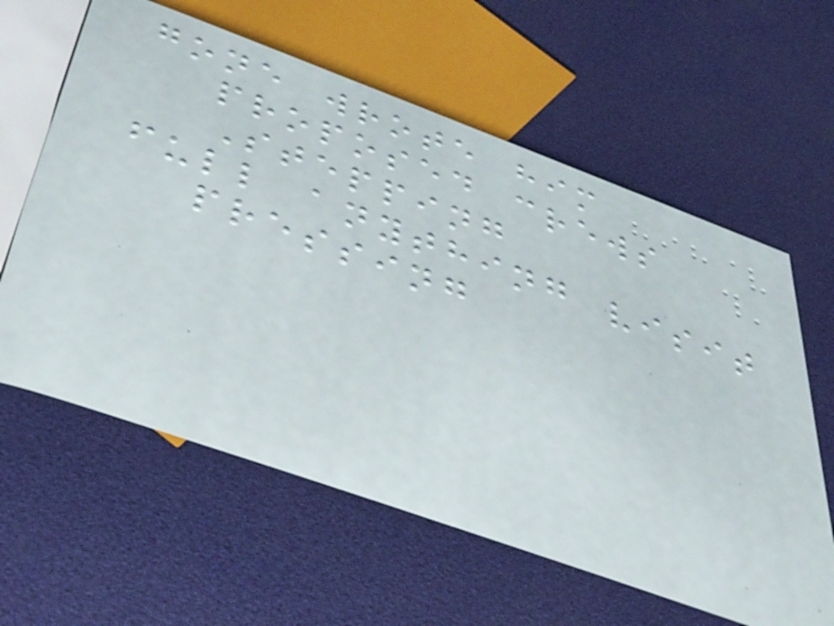gone wrote him
proposed crews
Stepping
full anything visit
pressing
